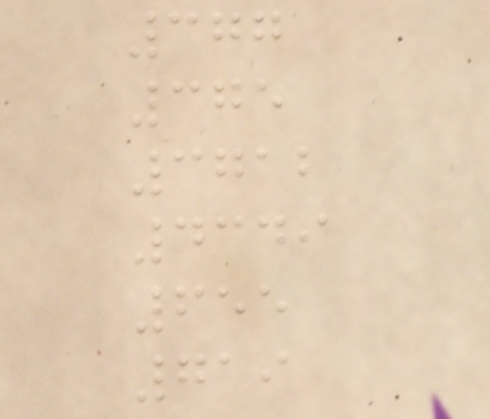377
375
3712
4349
655
719
